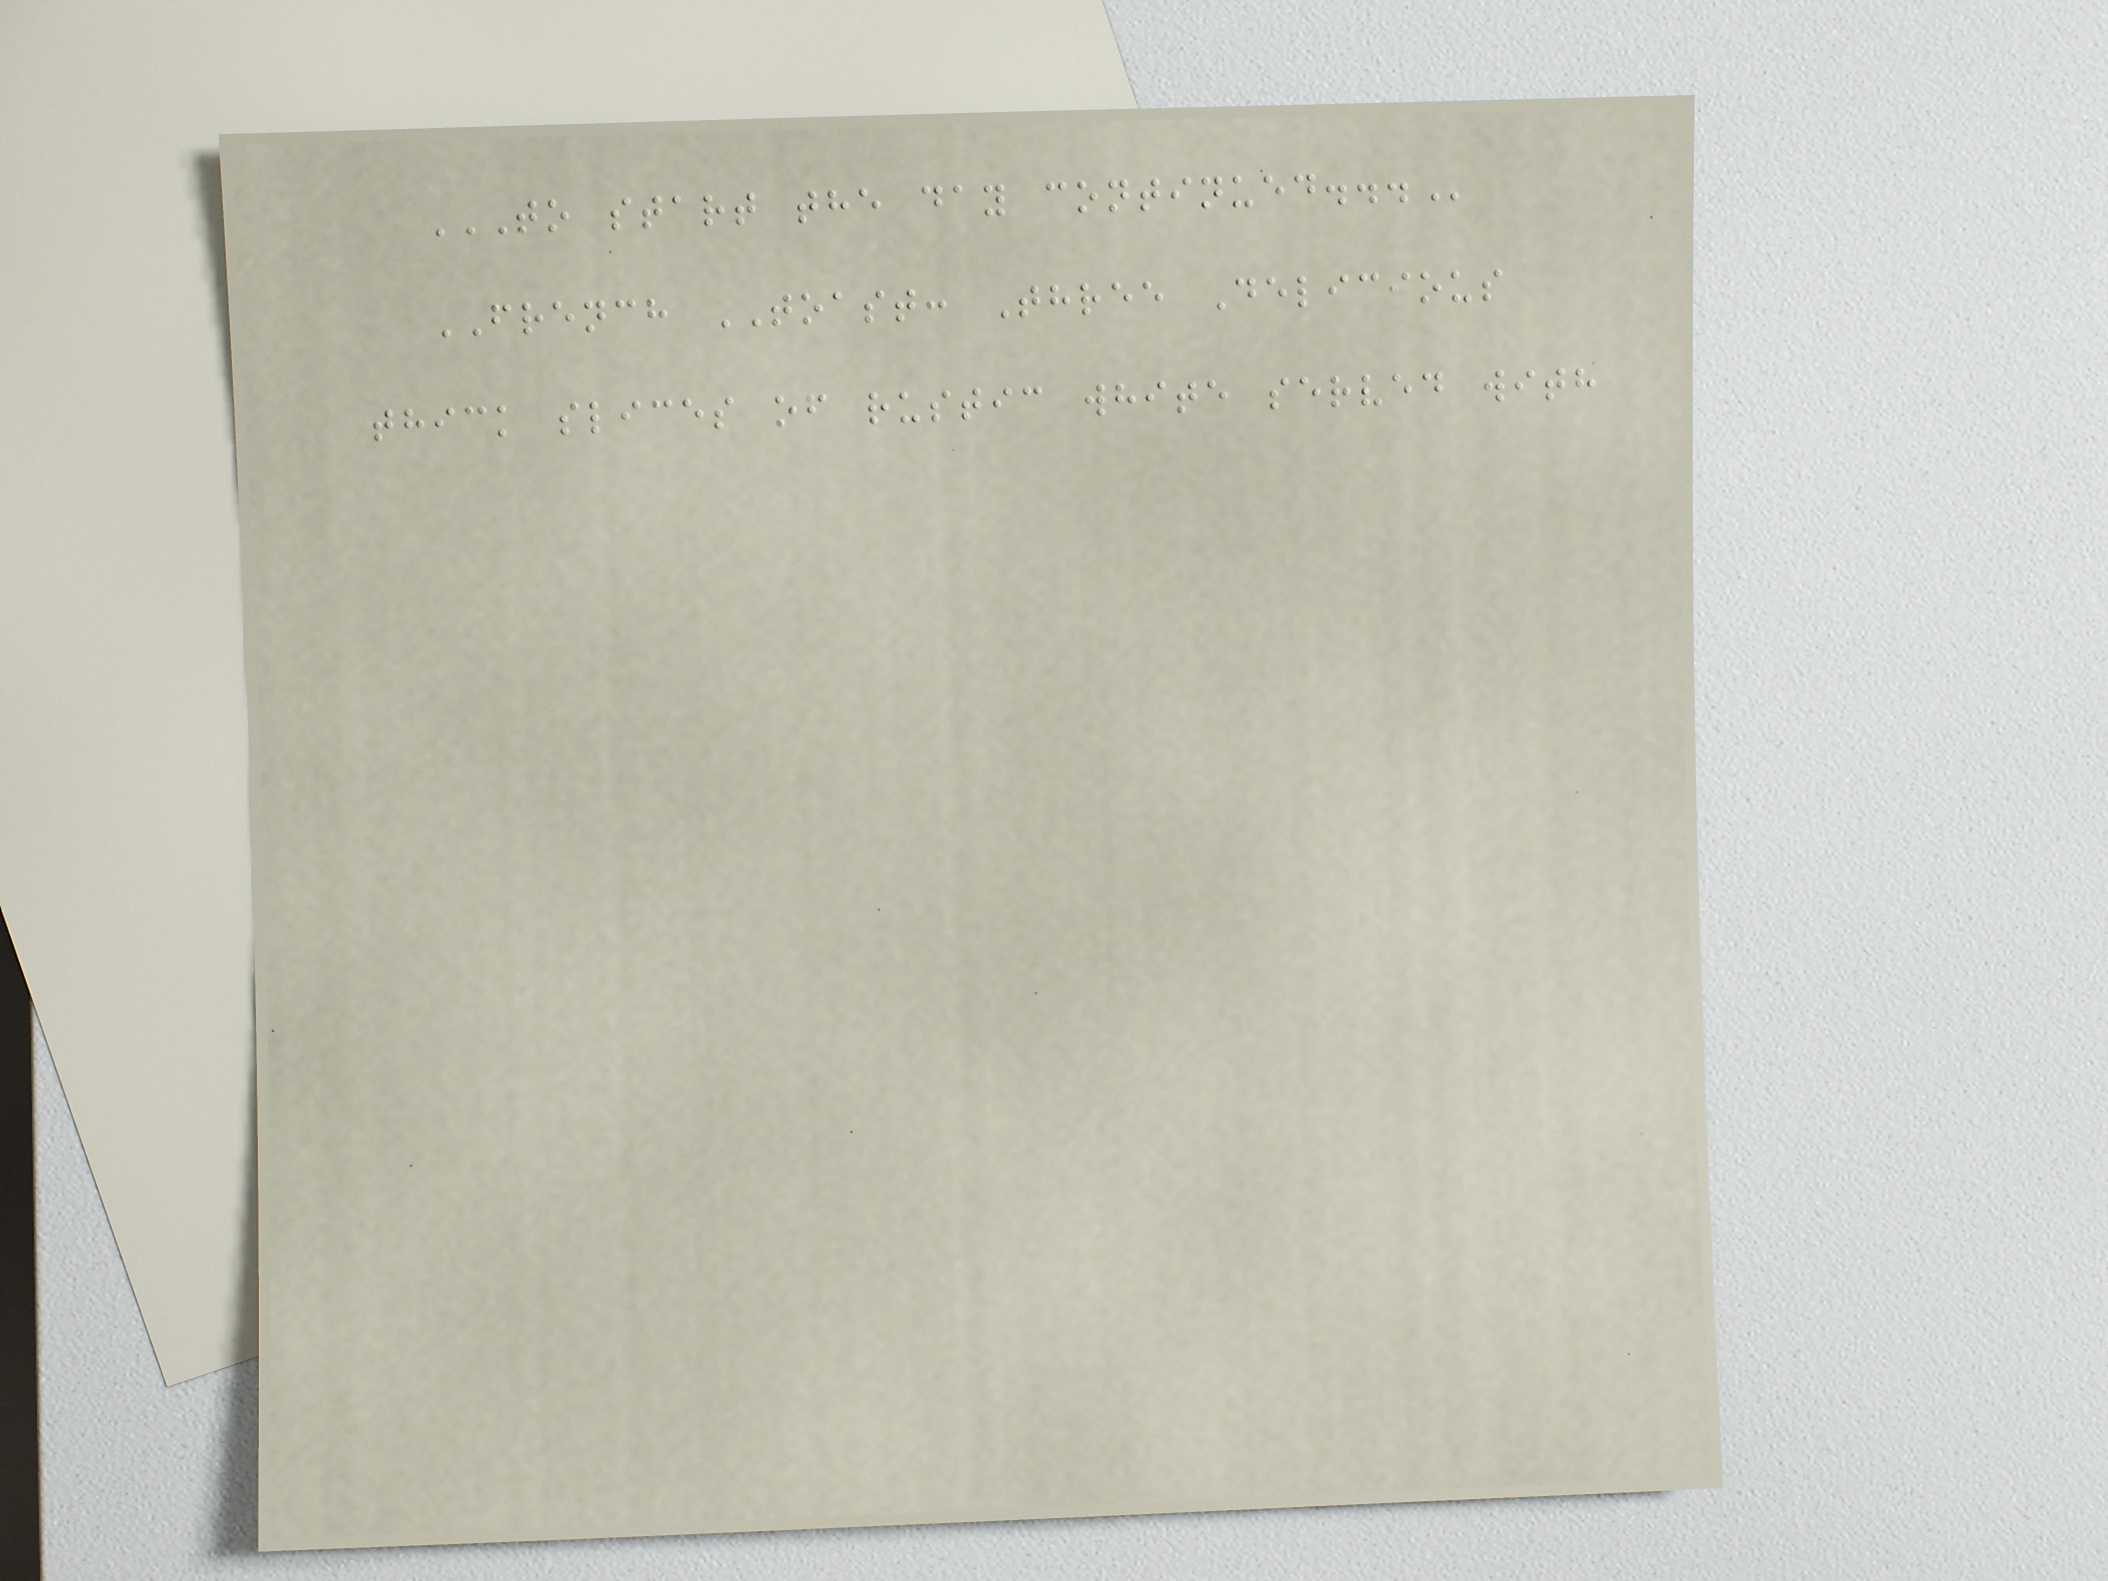TO START THE DAY CONTINUED...
FRENCH TOAST: Three Delicious
thick slices of rustic white served with
